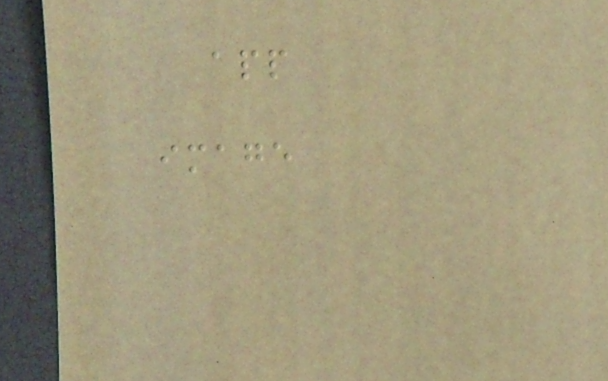app
image
